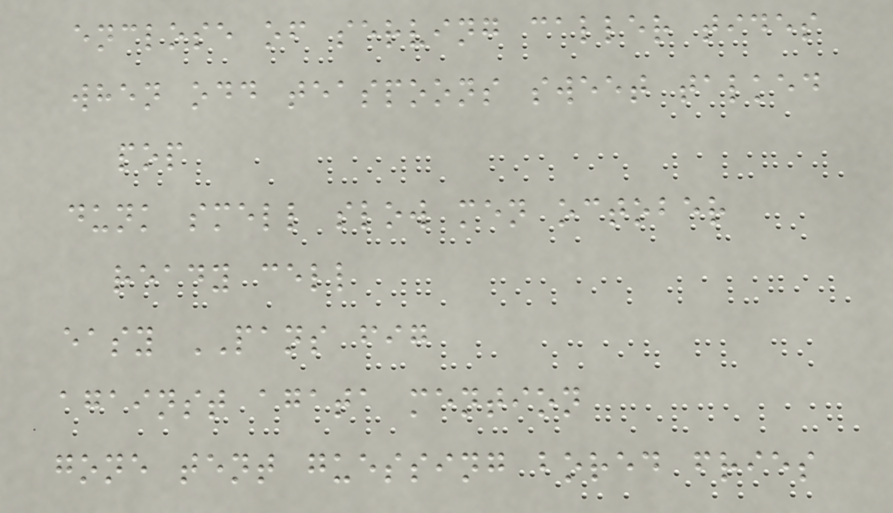enclose of serving caller tides
when odd teaspoons sweet talked
pop
dunk smell slow men october
ready cell
easy PANS fig
against agata mention
gone tent guessing bored fries
